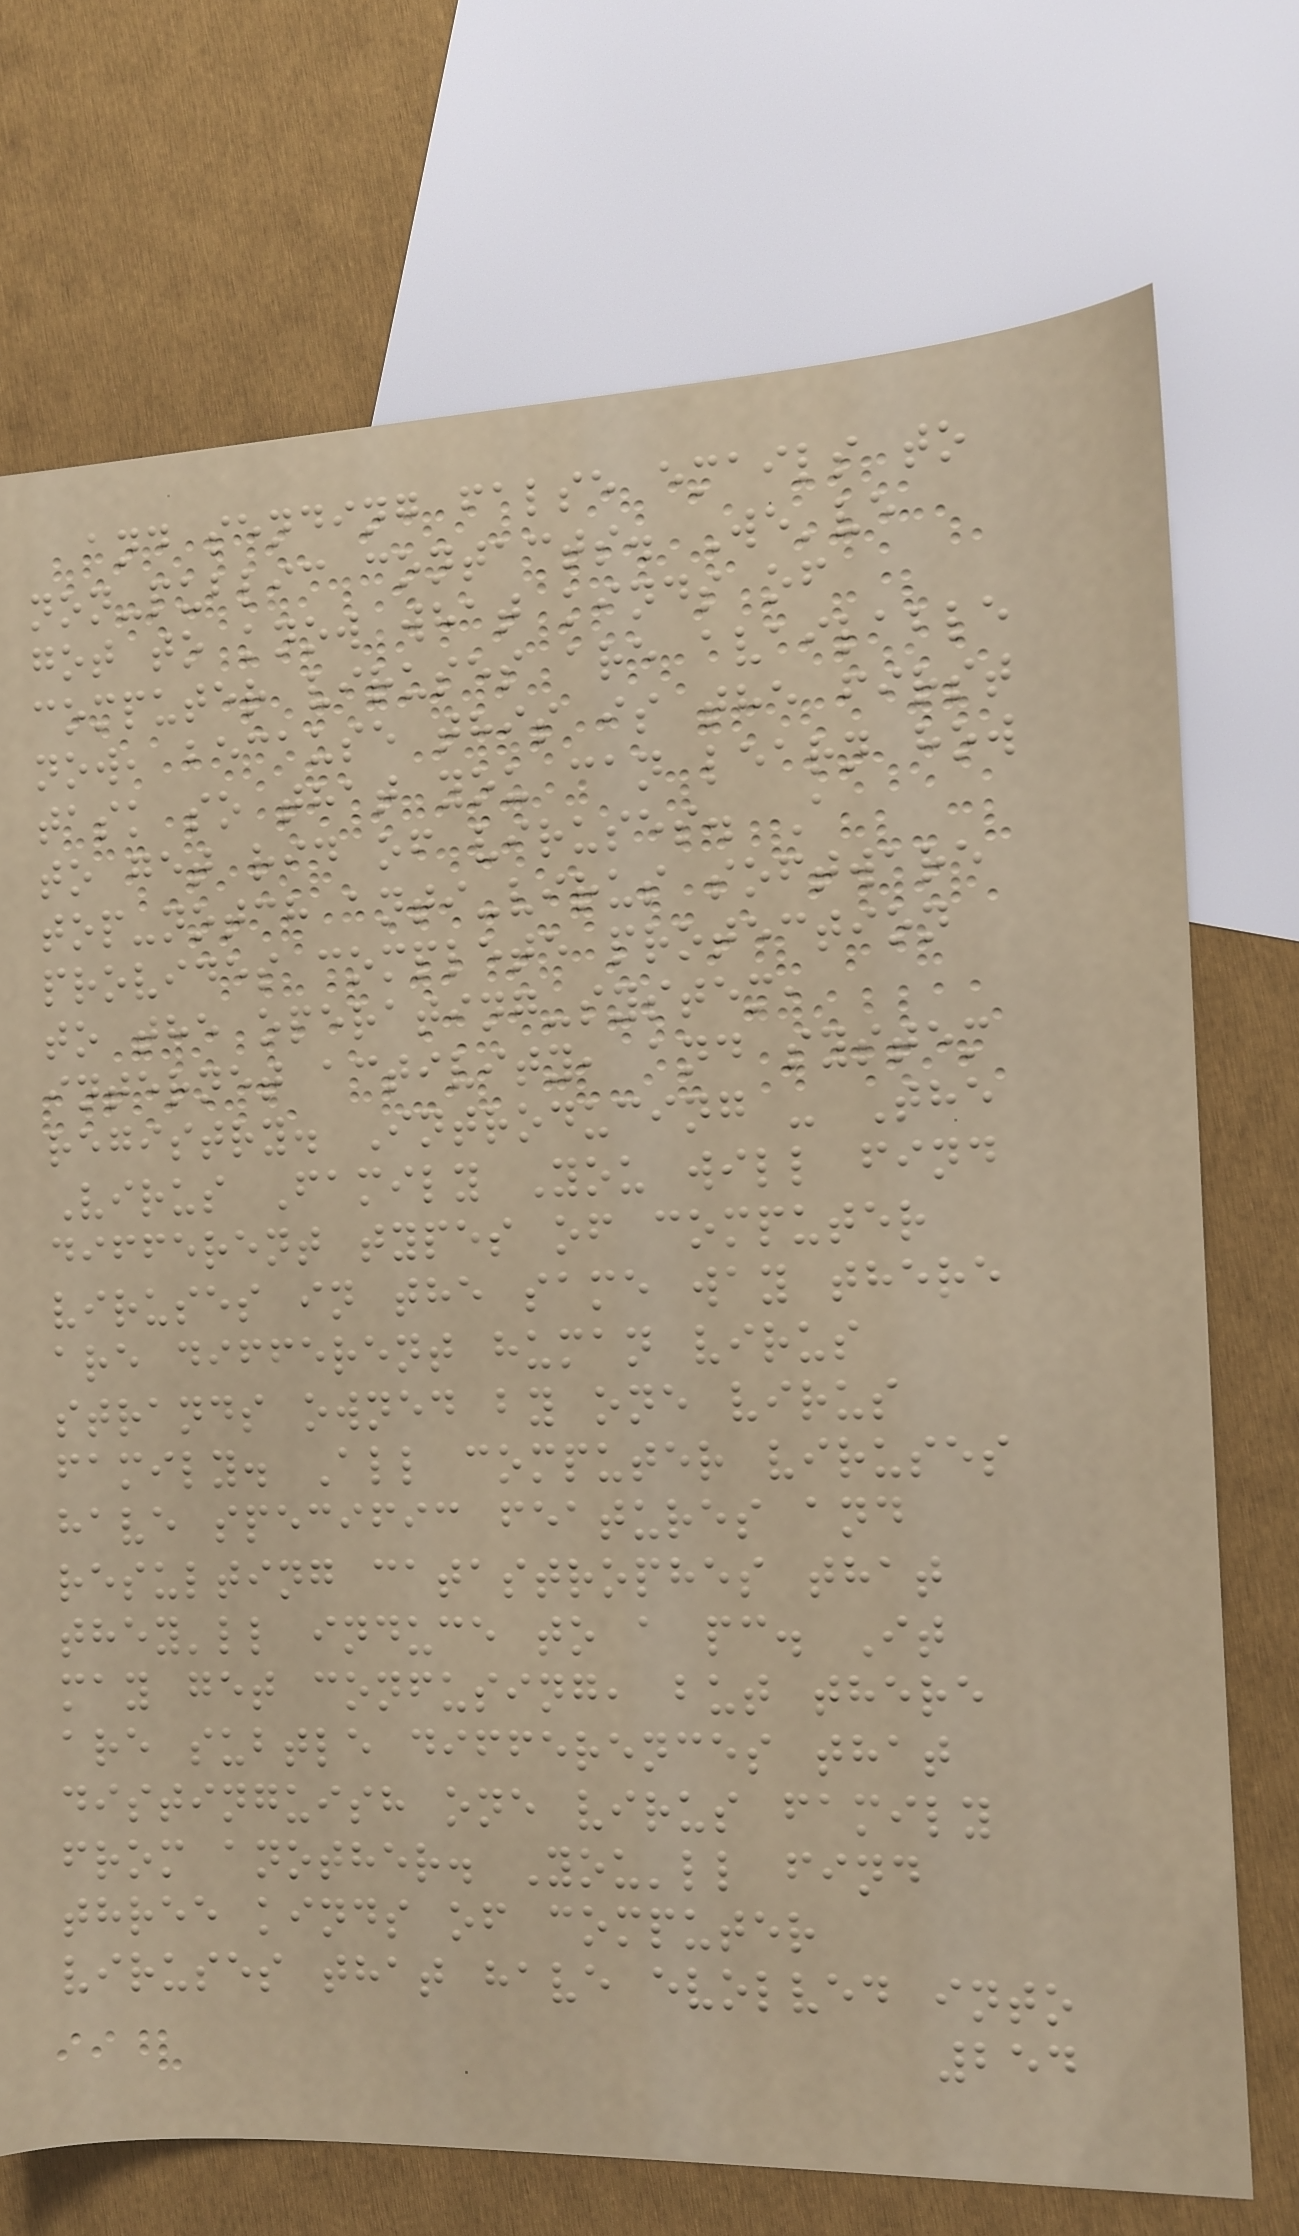and sending false emails to
non-public contacts. We've
got to know what kinds of
computer viruses are available
now, because this is the first
task so that you can learn how
to get rid of viruses. A
top-notch anti-virus software
provides complete protection
to the operating-system,
internet activity, and system
registry. Introducing - The
Virus Family You will find
different types of computer
viruses in the same way there
are different human virus
strands owned by one virus
family. All computer viruses
have specific features and
resulting catastrophes that
they'll induce to a pc. It
may get confusing, but there
are subtle differences that
distinguish one virus family
from another. You'll find
three kinds of computer
viruses that have evolved into
254
